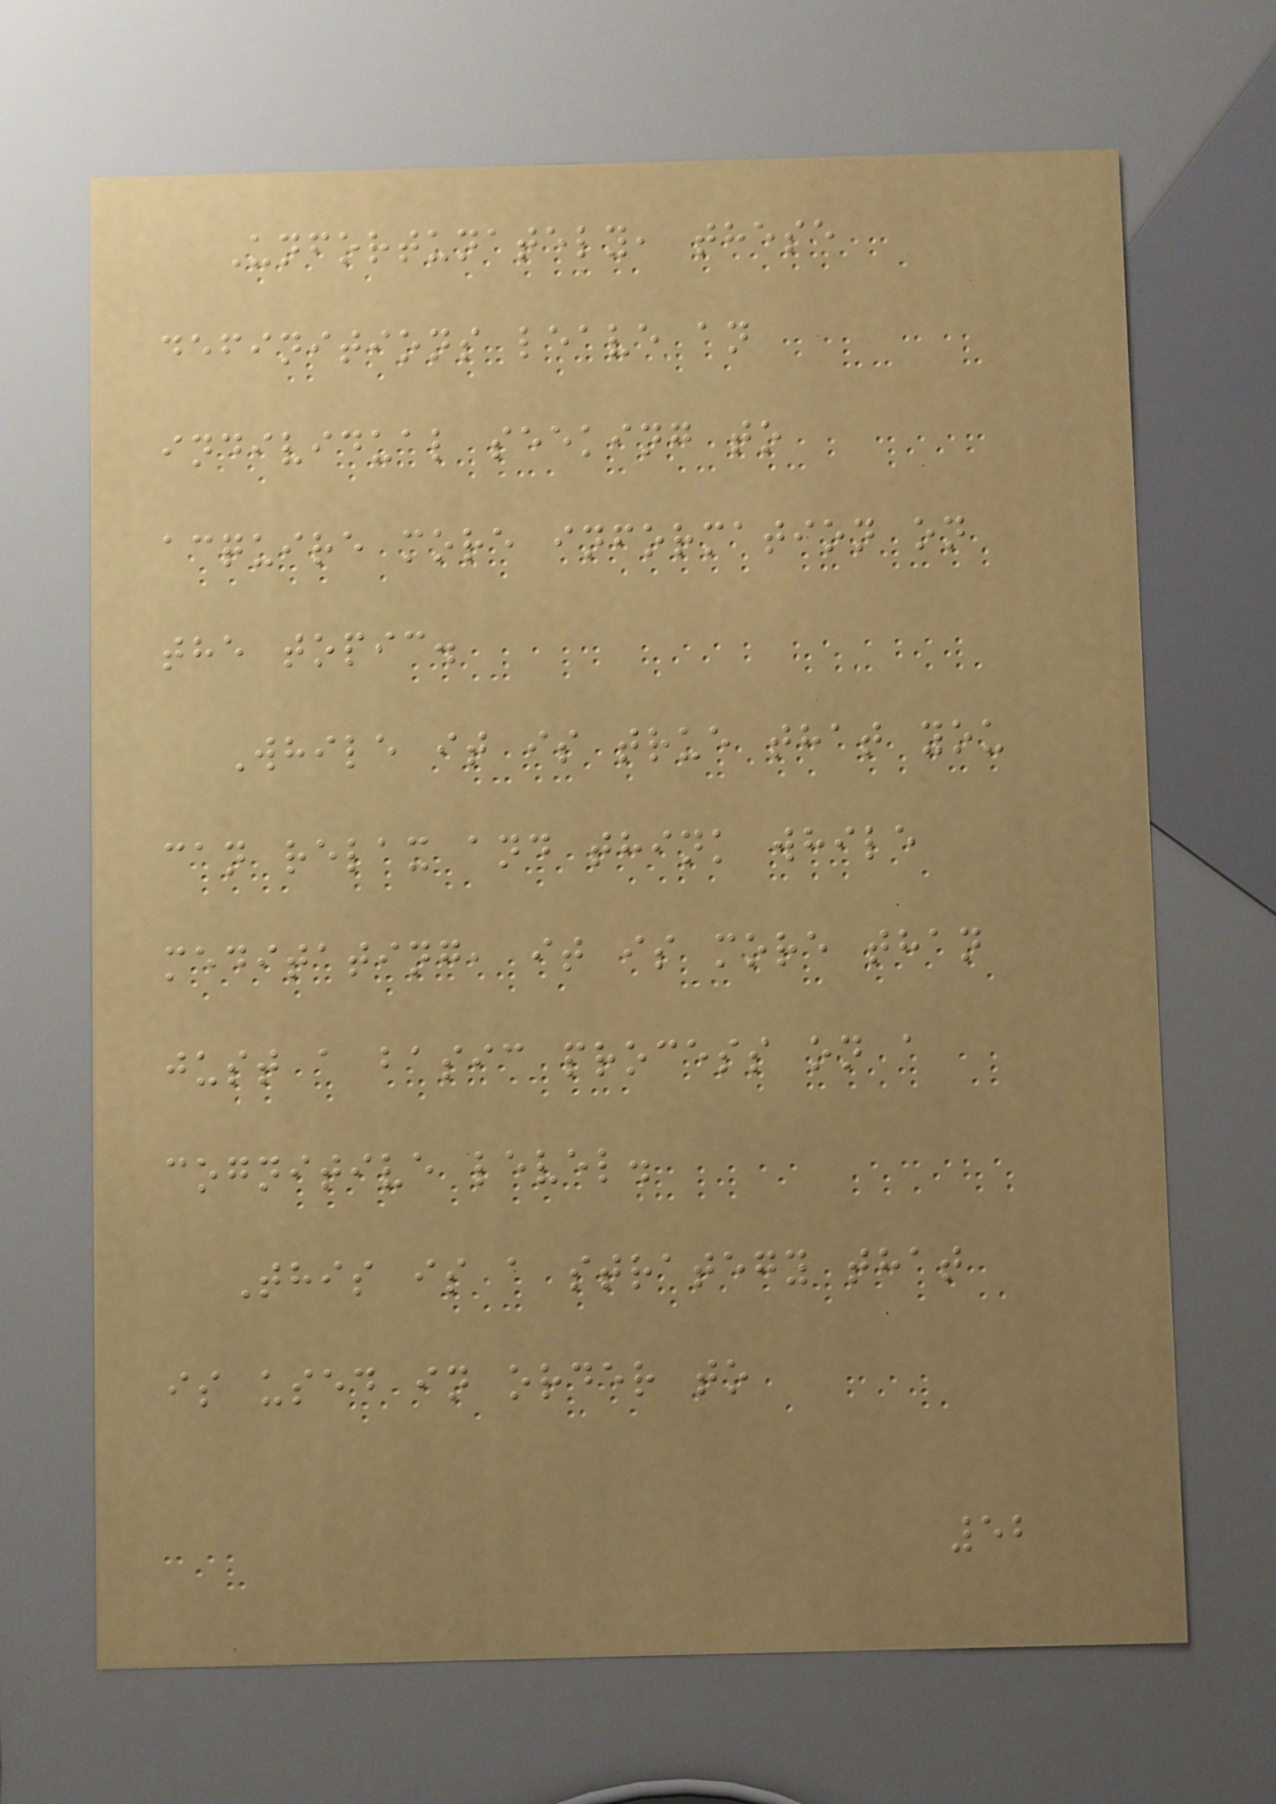Unfortunately, these
definitions leave an
individual seeking to
acquire more information on
the topic.
While it is true that you
can relax and think while
meditating, it is more than
just a basic process on a
cognitive level.
This is a strategy that
is used in order to
52
